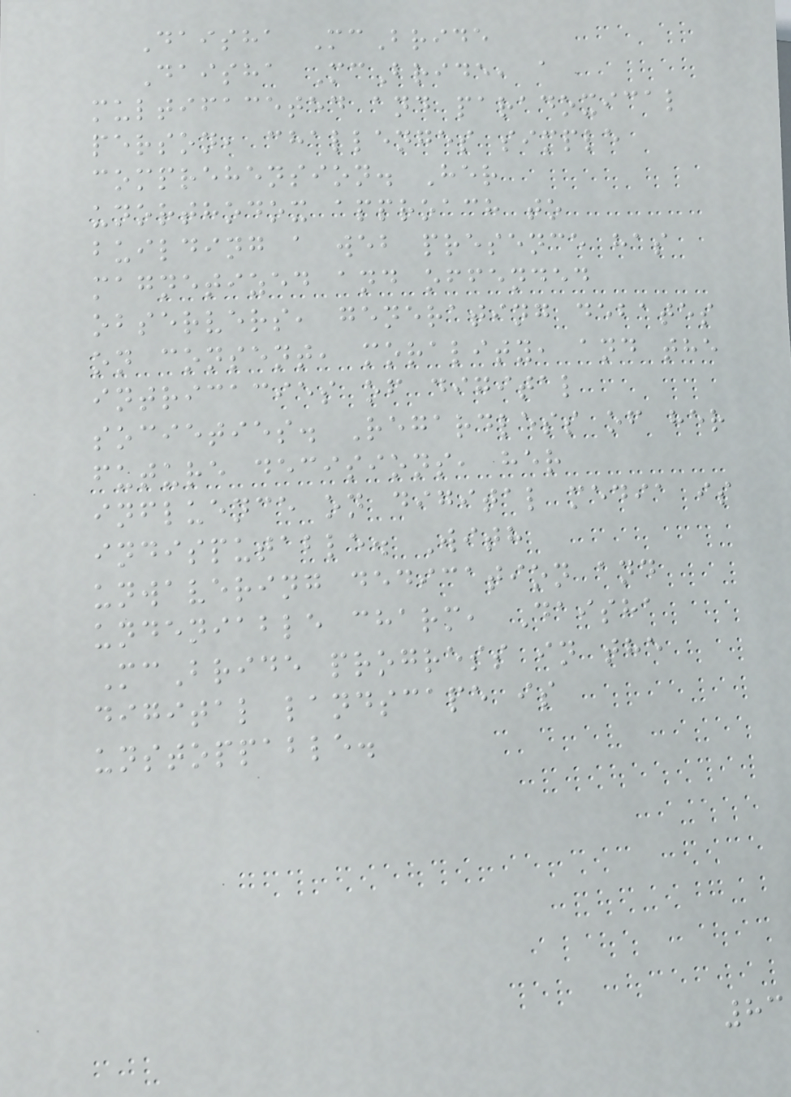Daisha McBride
Daisha McBride, a
multifaceted and paradoxical
person, challenges simple
comprehension. Her
unorthodox approach to
building a web presence has
magnetized and offended
observers, generating debates
on consent, morality, and the
intricacies of digital
societies. Regardless of her
future decisions, her
influence on digital media is
indisputable. With
unwavering dedication and
undeniable charm, Daisha
McBride progress in the
digital landscape is
unstoppable.
83
